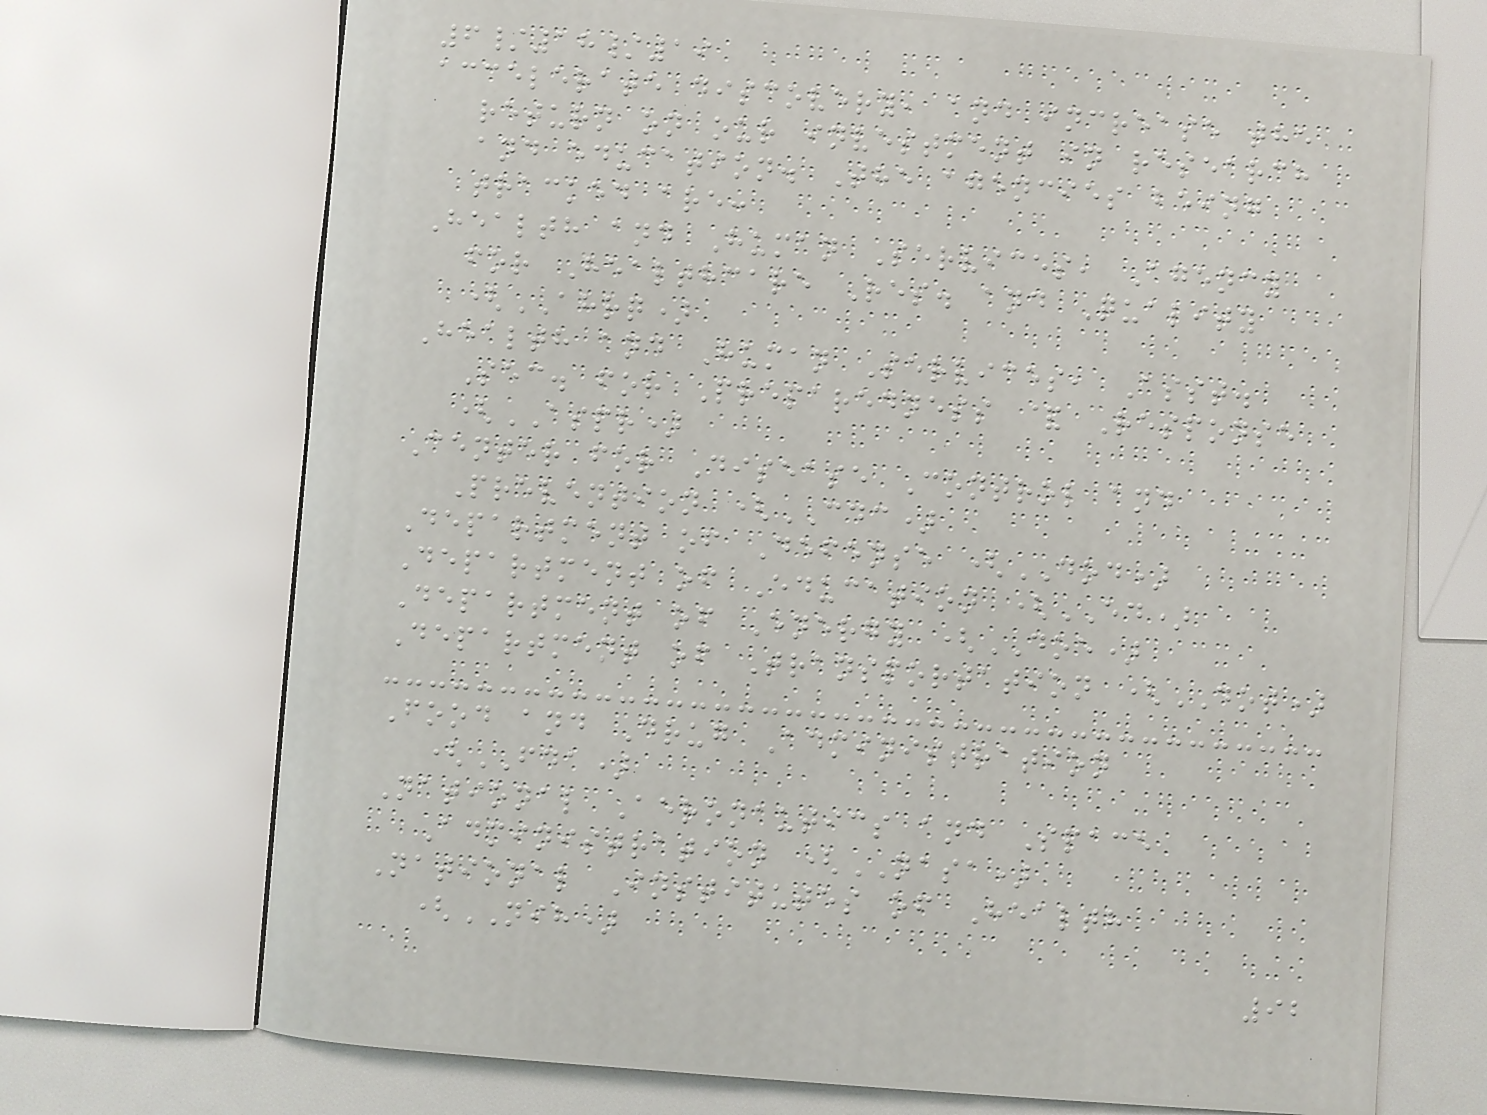6/18/19
accelerate discovery, and increase the
return on our investment in research
and education. The agencies being
tracked are:
Health and Human Services, Agency
for Healthcare Res. and Quality
(AHRQ)
Health and Human Services, Asst.
Sec. for Preparedness & Response
(ASPR)
Center for Disease Control and
Prevention (CDC)
Department of Defense (DOD)
Department of Education (ED)
Department of Energy (DOE)
Department of Transportation (DOT)
Food and Drug Administration
(FDA)
National Aeronautics and Space
Administration (NASA)
National Institutes of Health
(NIH)
92
